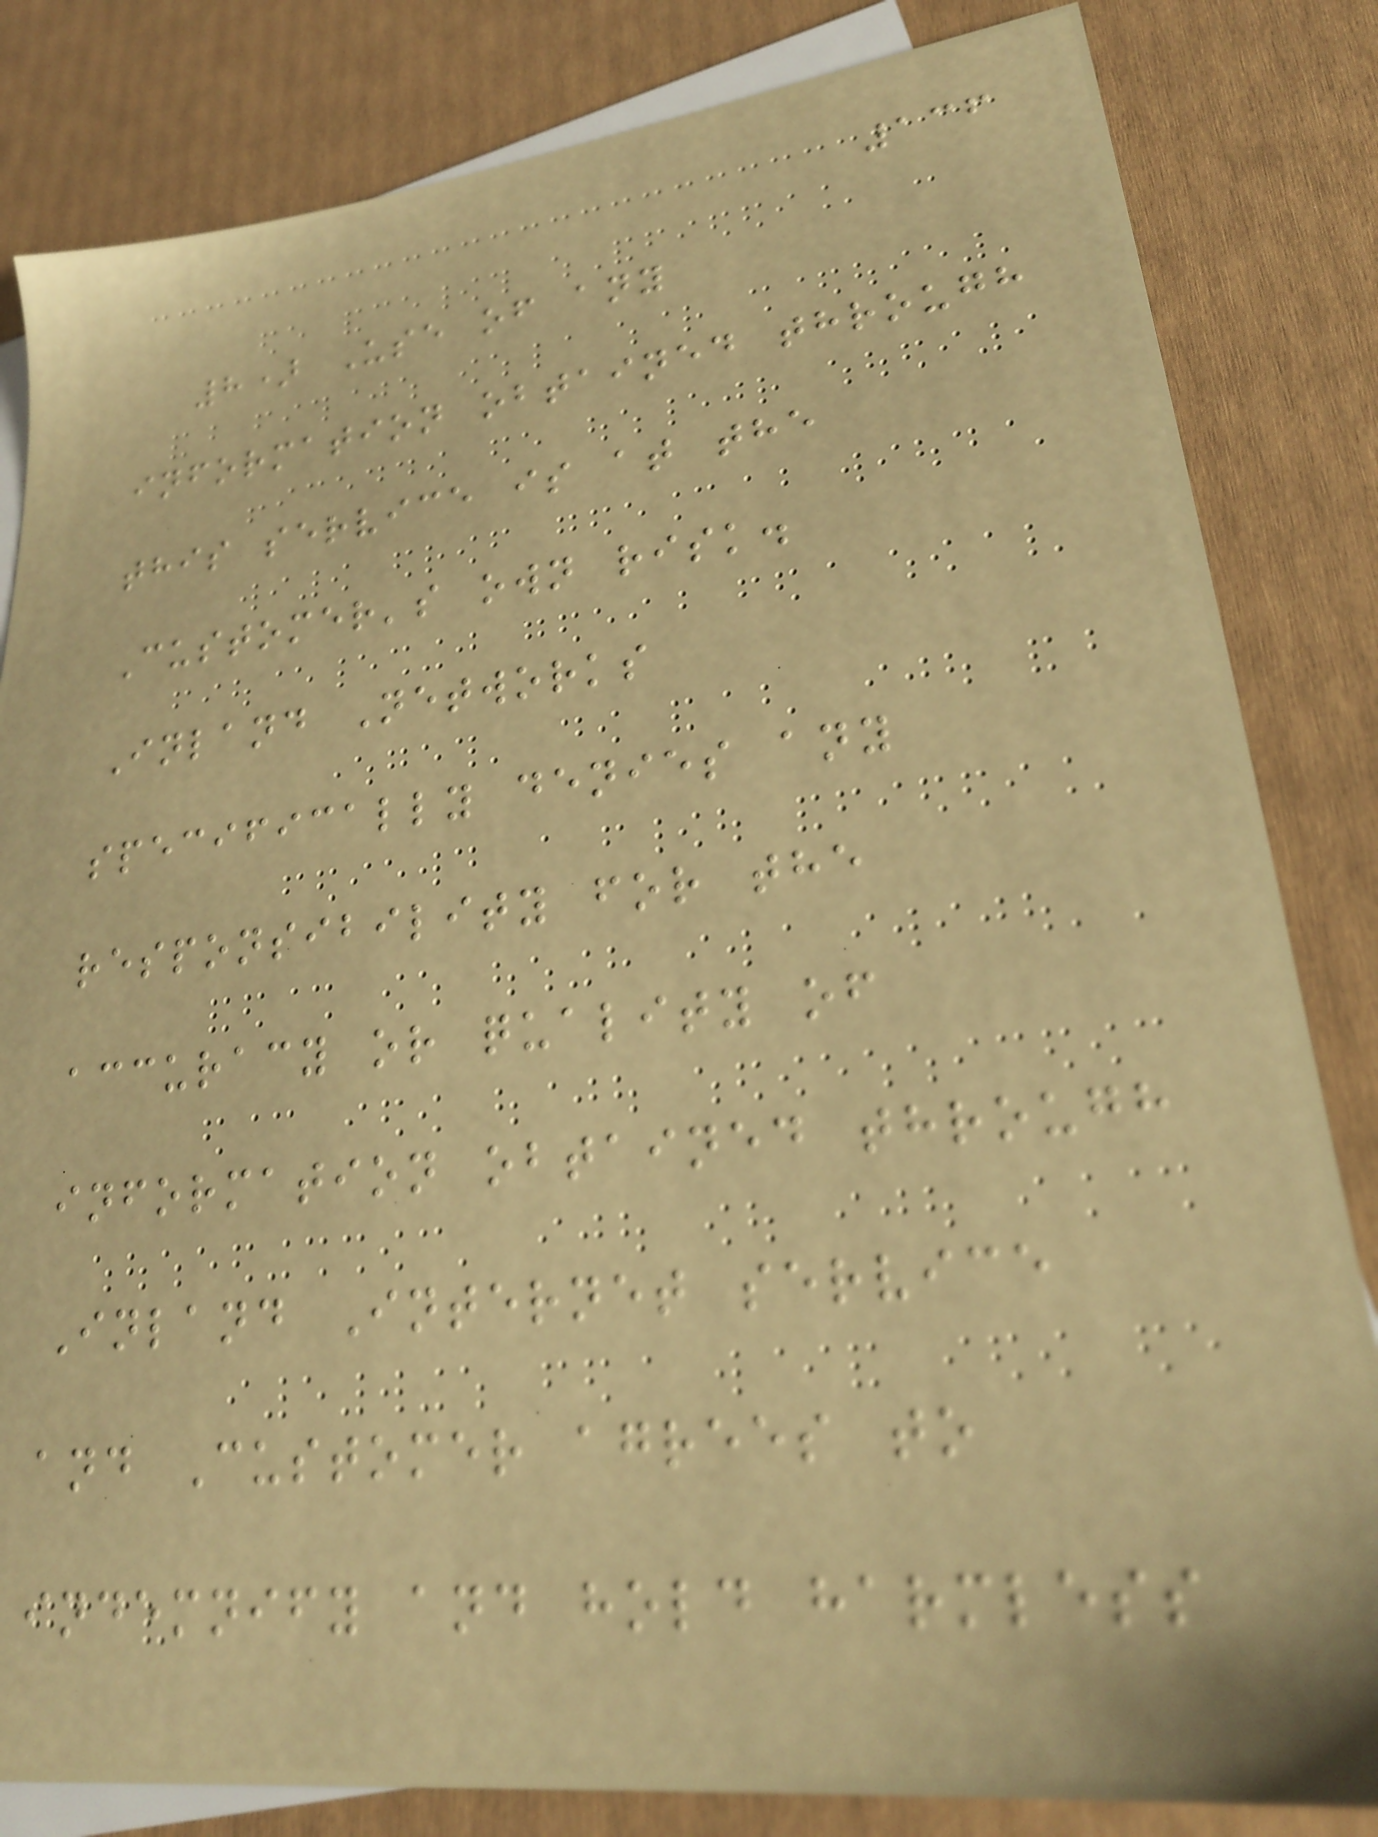136
8) Use of any
information obtained through
this service is at the
Customer's own risk.
Inland Networks
specifically denies any
responsibility for the
accuracy or quality of
information obtained through
Inland Internet service
and Customer agrees to
indemnify and hold harmless
